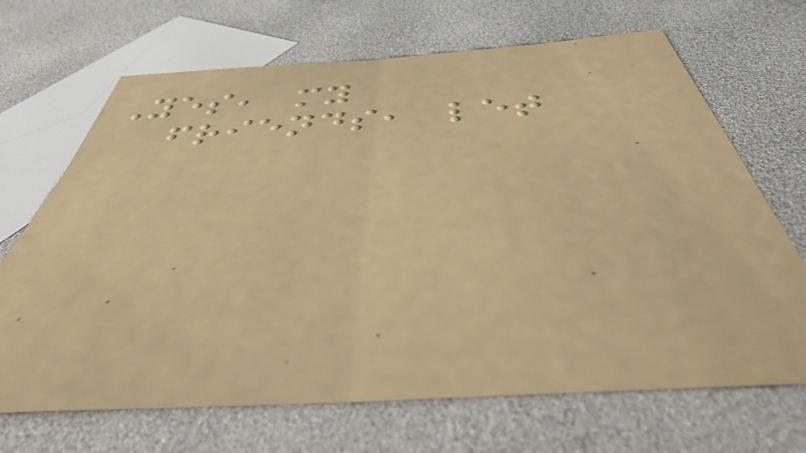Yes, my
friends, let
